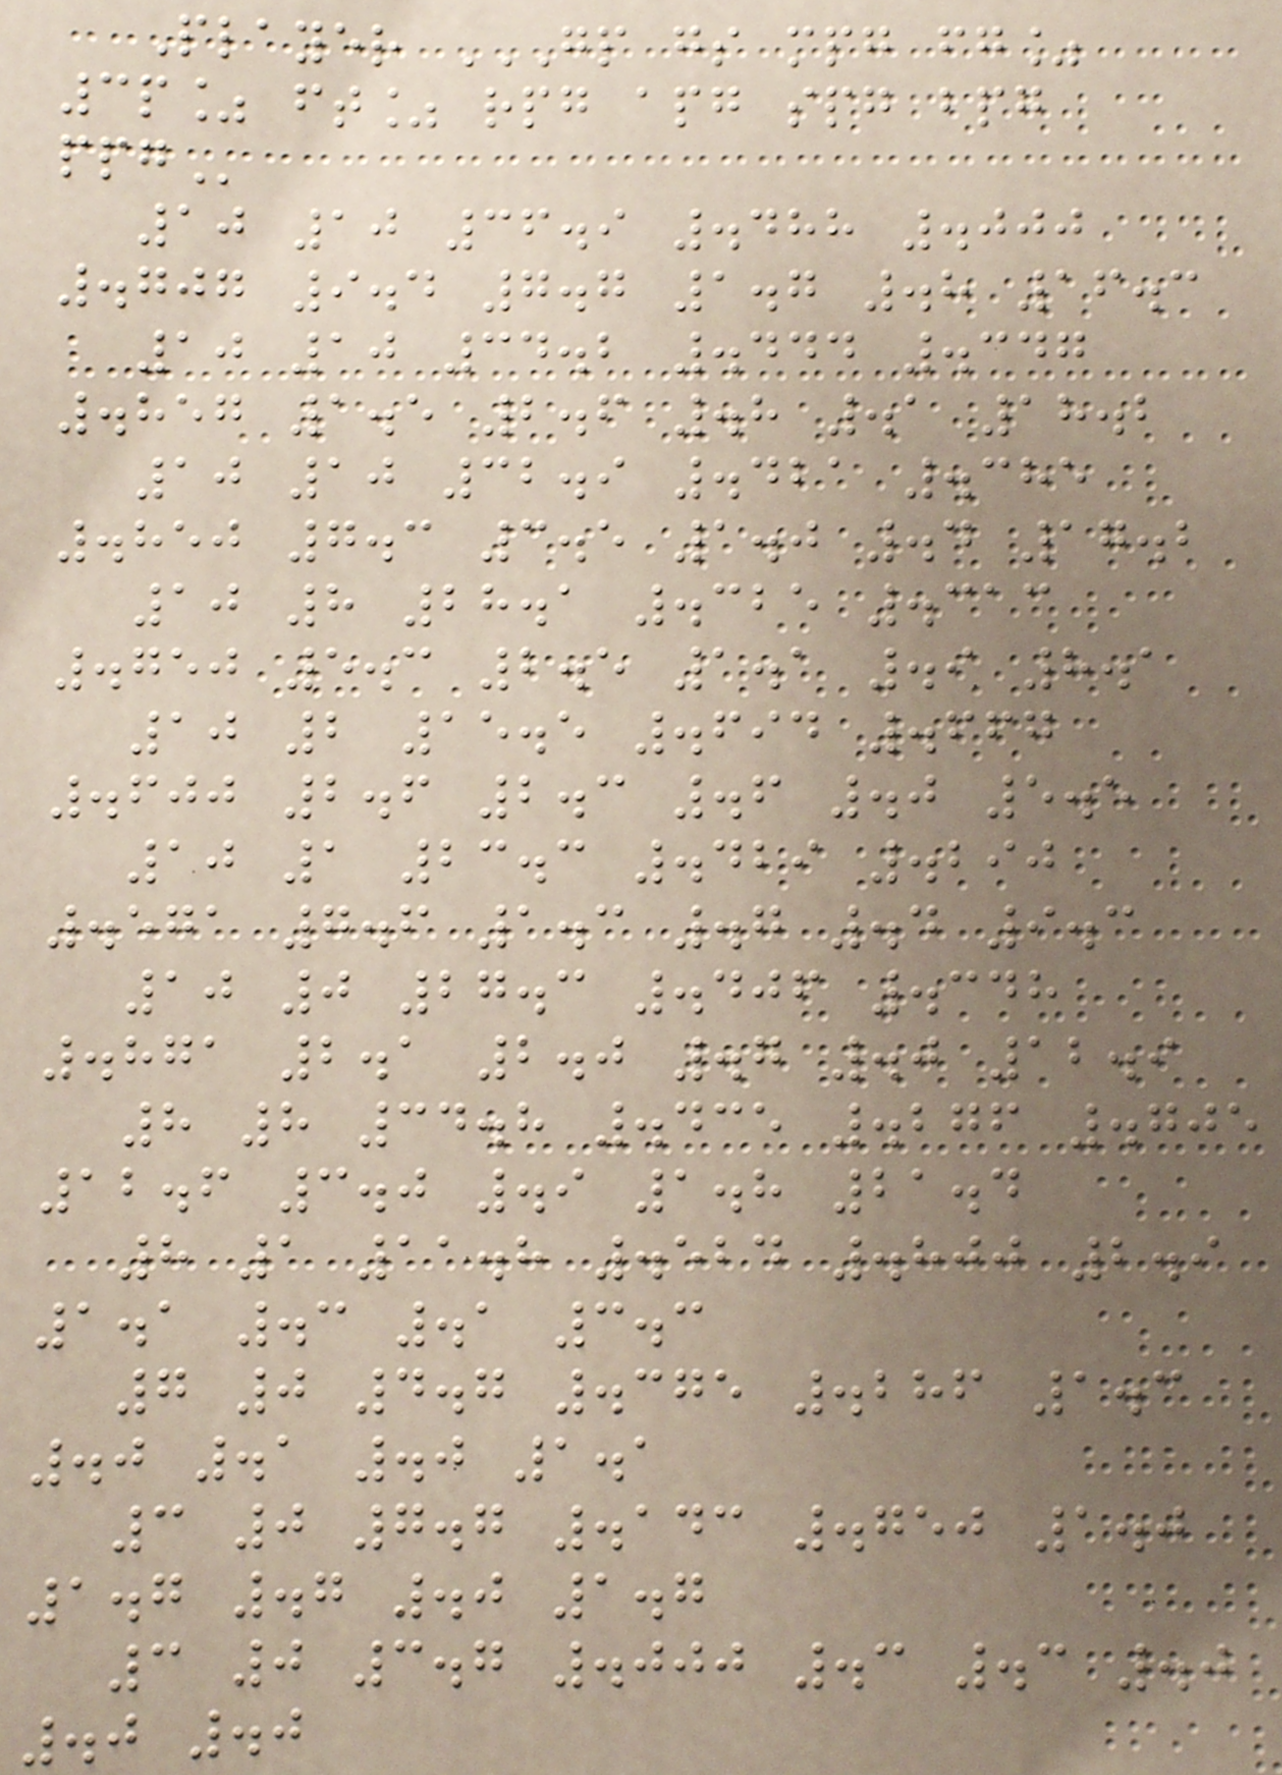Player GP GS MPG FG%
3P% FT% RPG APG SPG BPG
PPG
10 10 36.9 .488 .000
.707 9.4 7.7 1.7 .8 16.3
10 10 34.2 .444 .347
.857 1.5 2.6 .8 .1 18.2
10 10 32.9 .421 .385
.850 7.3 3.5 1.0 .4 17.2
10 8 28.1 .325 .313
.750 5.3 2.5 1.1 .9 8.1
10 2 15.5 .694 .667
.600 2.6 2.3 .6 .0 5.5
10 1 23.3 .429 .290
.571 7.6 1.3 .7 .4 9.3
10 0 27.3 .406 .348
.871 2.1 2.0 .7 .0 12.9
8 8 34.8 .435 .276 .705
12.6 3.0 .9 1.8 21.4
8 1 11.8 .524 .800 2.9
1.1 .3 .1 3.3
7 0 4.7 .375 .286 1.3
.0 .1 .0 1.1
3 0 7.7 .143 .750 1.0
1.7 .7 .0 1.7
3 0 3.7 .000 .3 .3 .0
.0 .0
